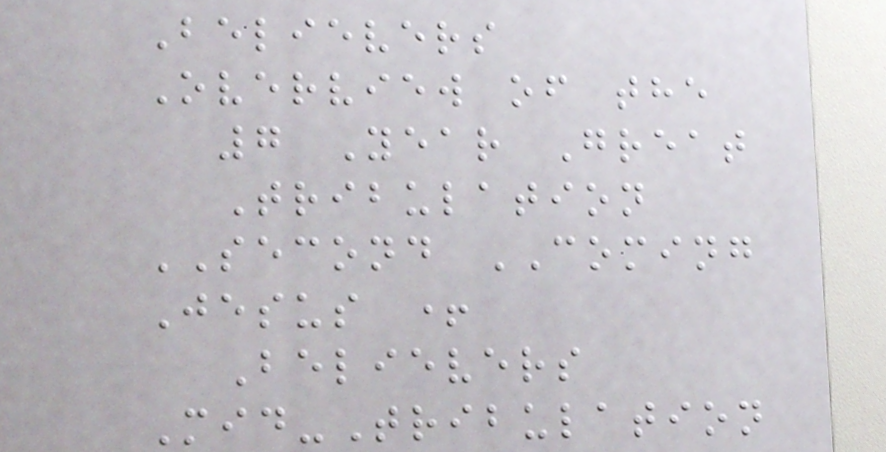Believers
Overview of the
7 Year Great
Tribulation
SECOND COMING
Jesus +
Believers
Mid-Tribulation
